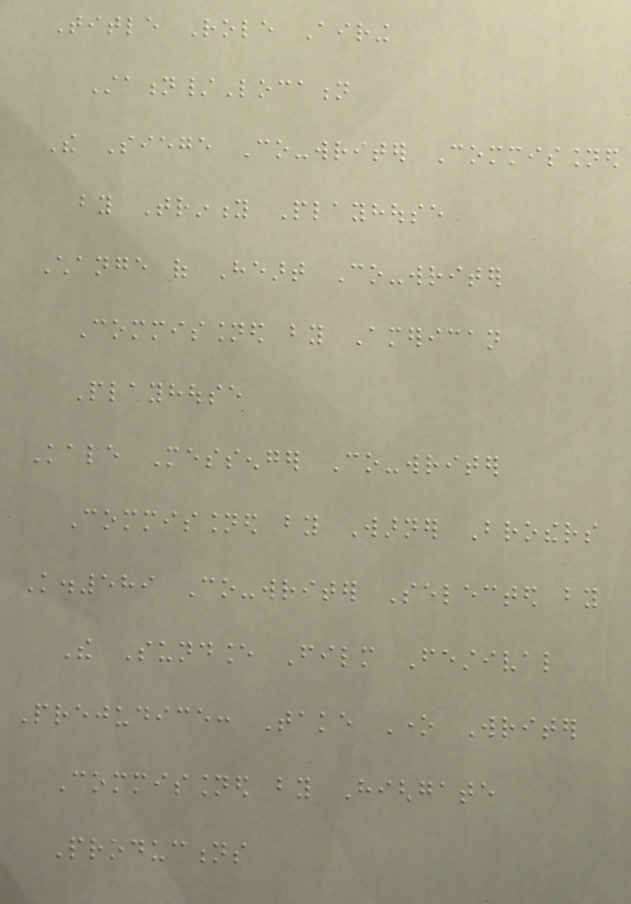Title Role Airing
Station/Location
The Siege Co-writer Commissioned
by Trinity Playhouse
Change of Heart Co-writer
Commissioned by American
Playhouse
Kale Messenger Co-writer
Commissioned by Warner Brothers
K.589 Co-writer Selected by
The Sundance Film Festival
Prejudice: Take One Writer
Commissioned by Highgate
Productions
